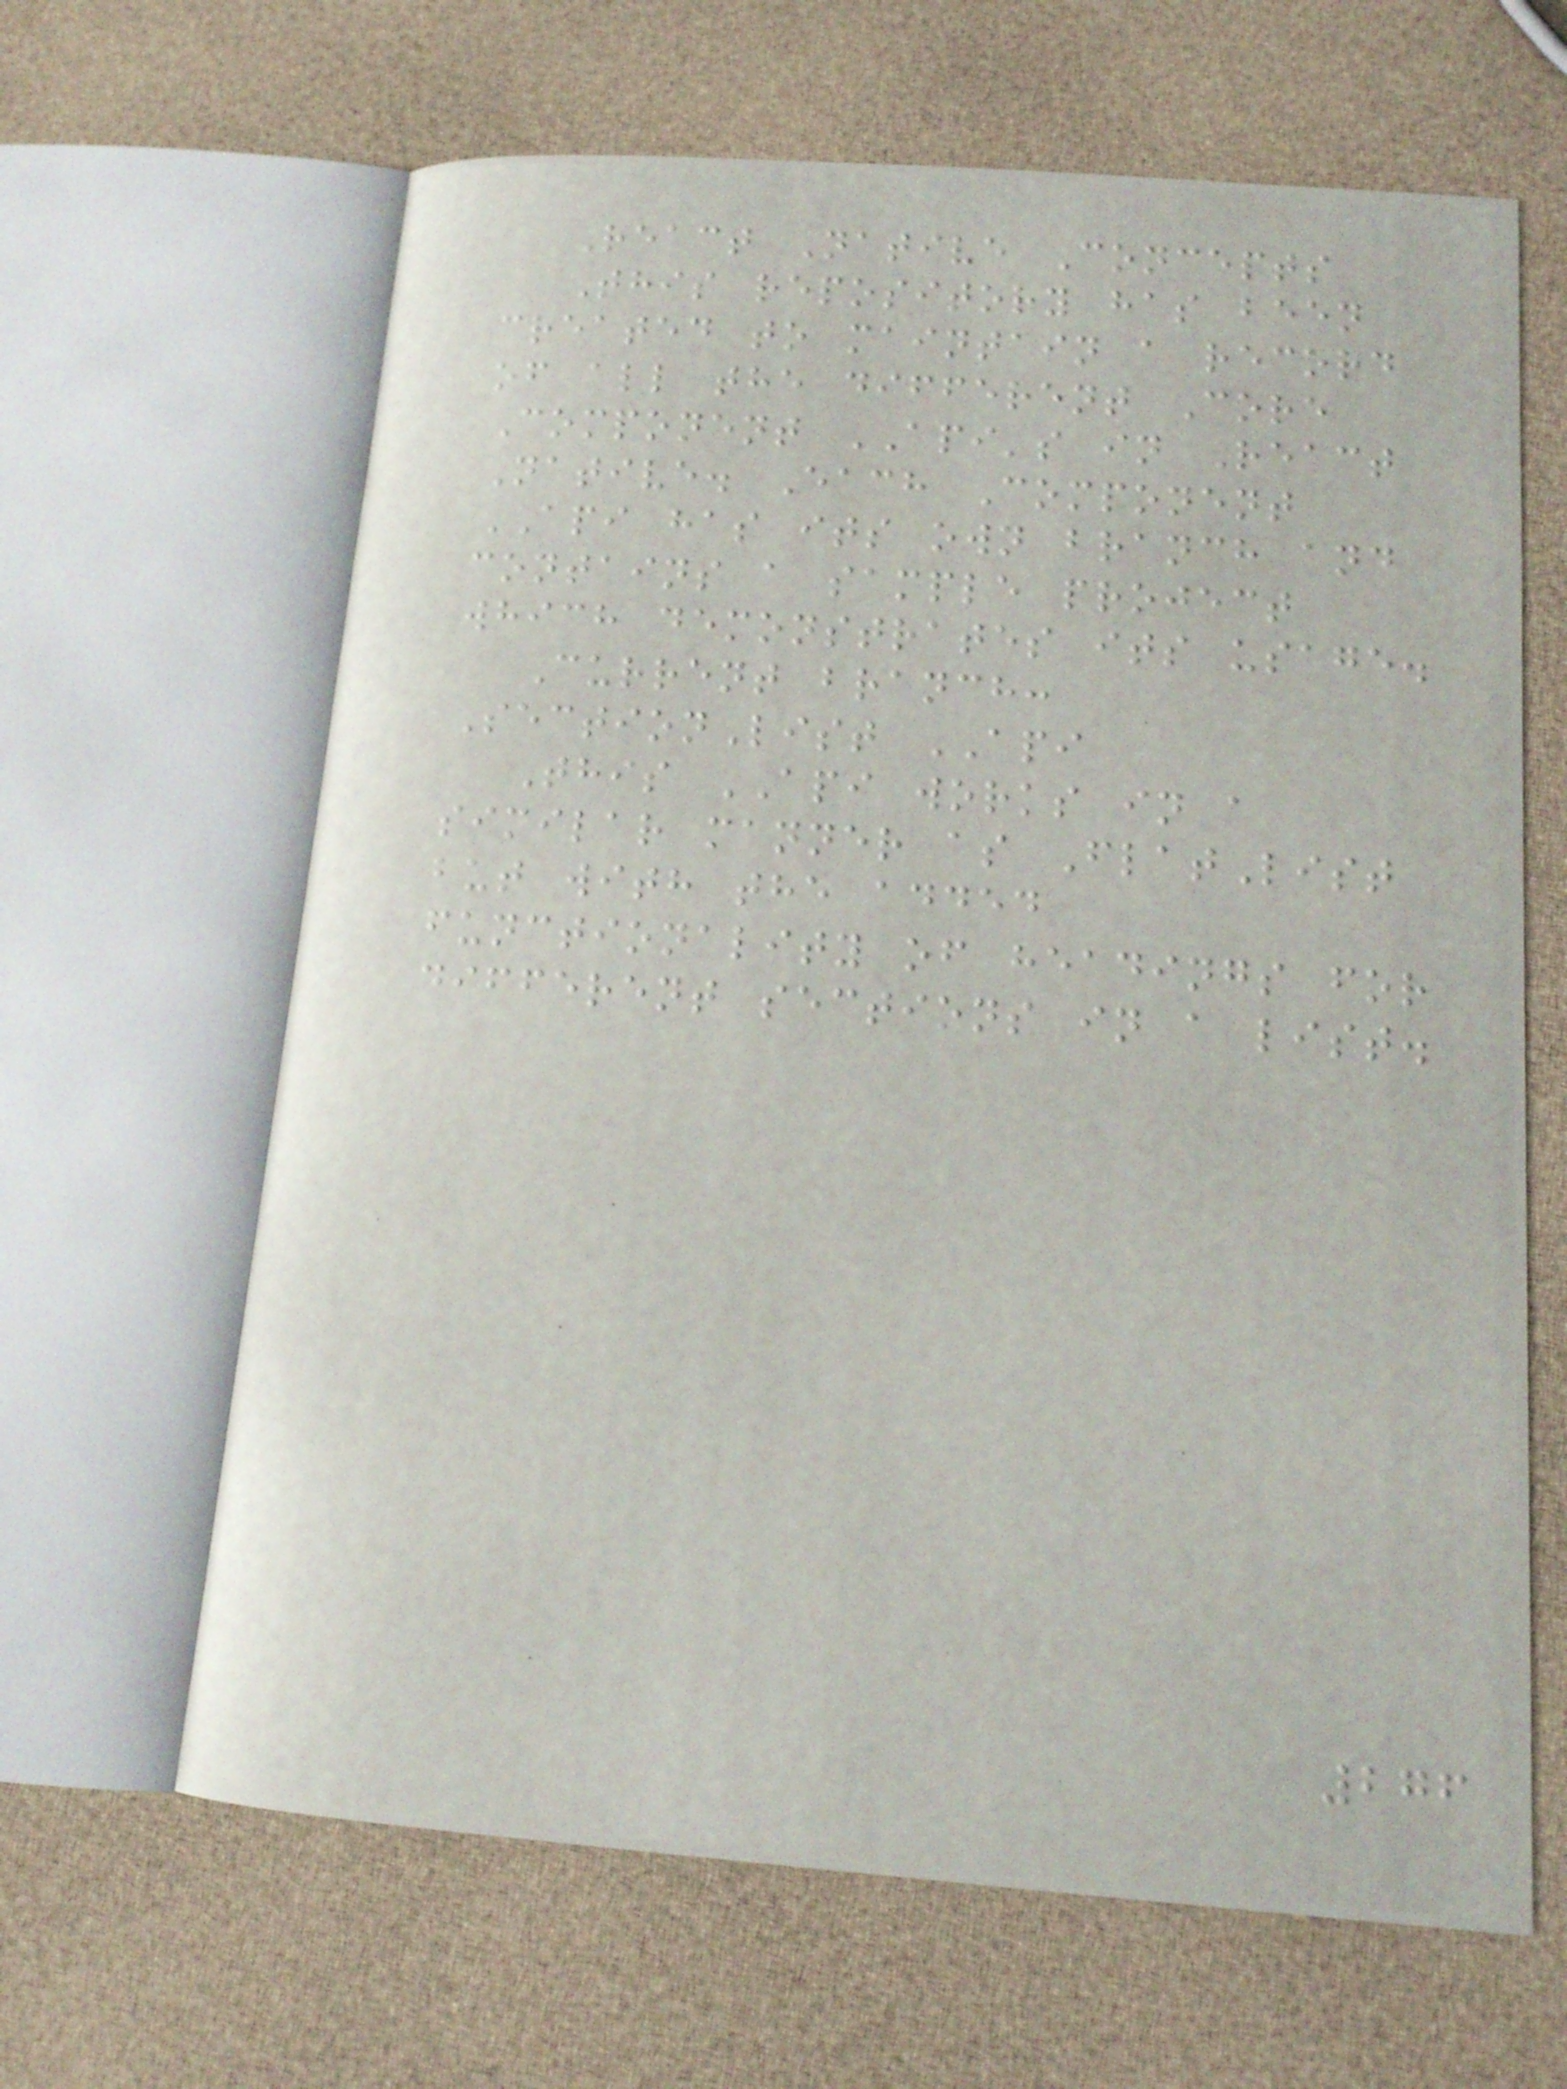React Native Concepts
This repository has been
created to maintain a record
of all the different Core
Component API's in React
Native. Each Component
API has its own branch and
contains a sample project
which demonstrates its usage.
Current branch:
SectionList API
This API works in a
similar manner as FlatList
but with the added
functionality of headings for
different sections in a list.
276
